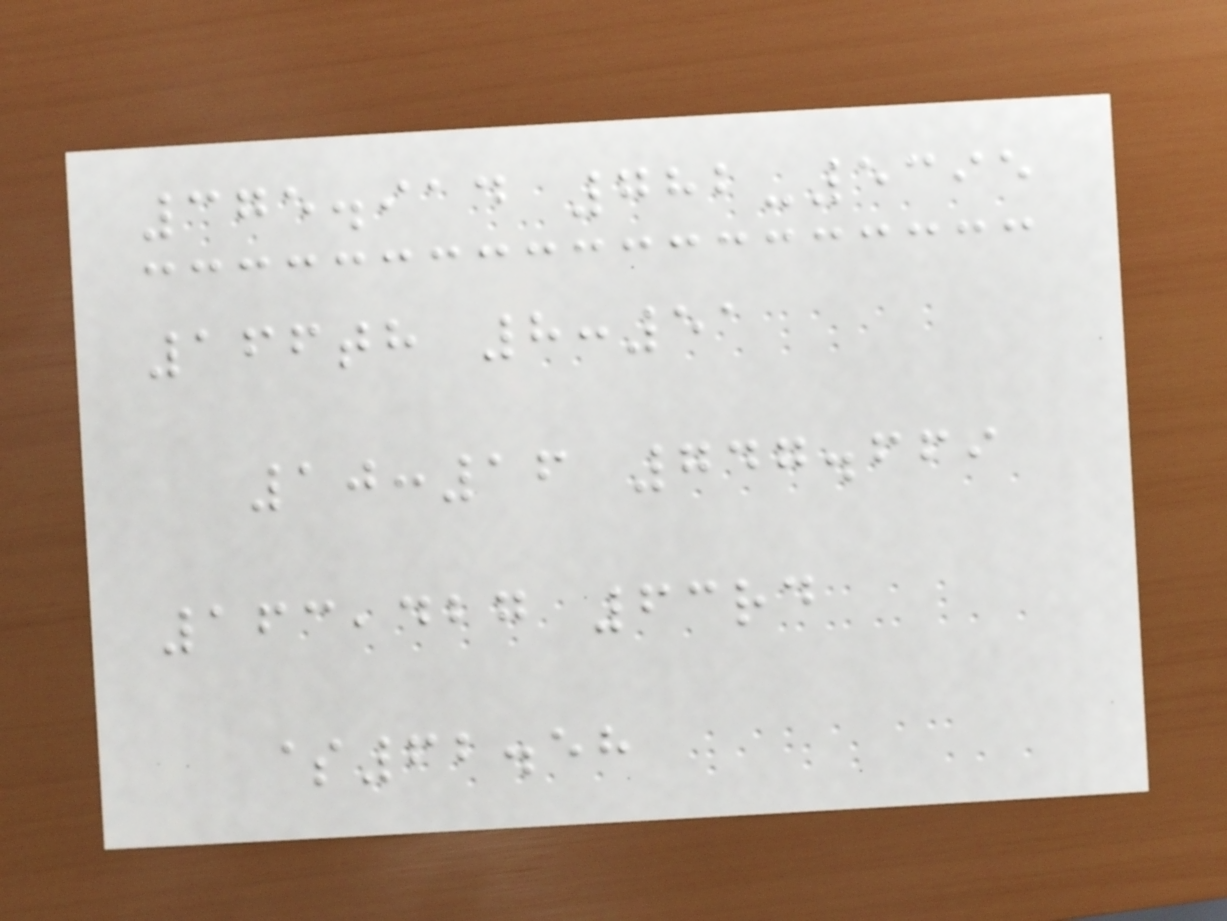375.914 782-5395
166th 8:51
10:16 747.669
163,427 63rd
$62.58
